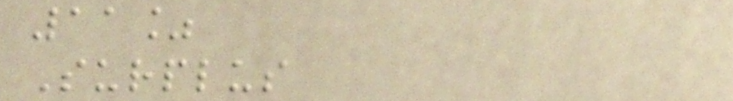11%
Surplus
